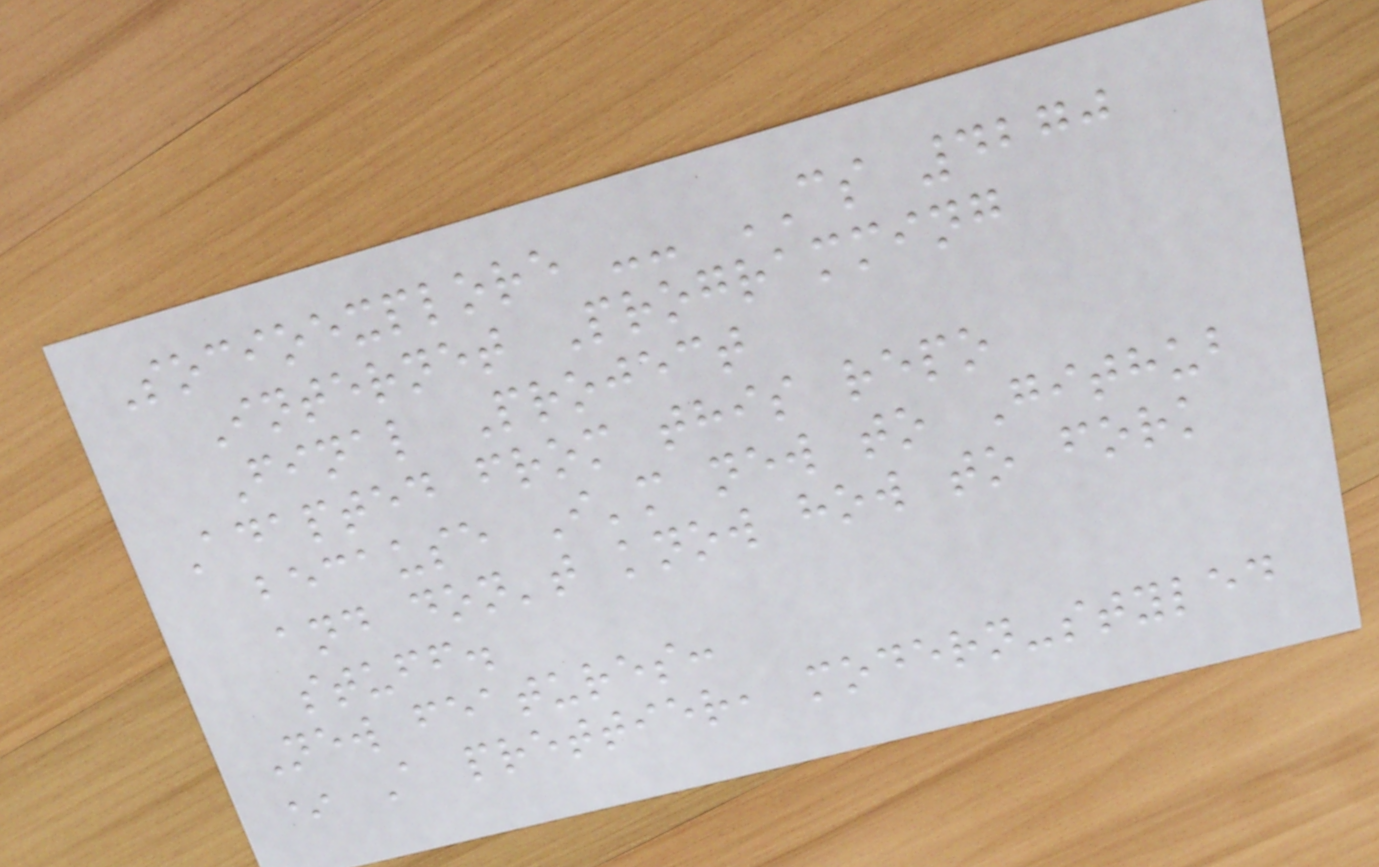Socioexplore -- CS 4270
Internet Programming
Final Project
Adapted from this repo
because I'm new to Github
and don't know how to fork
stuff.
New features:
* A prettier, modern-styled
